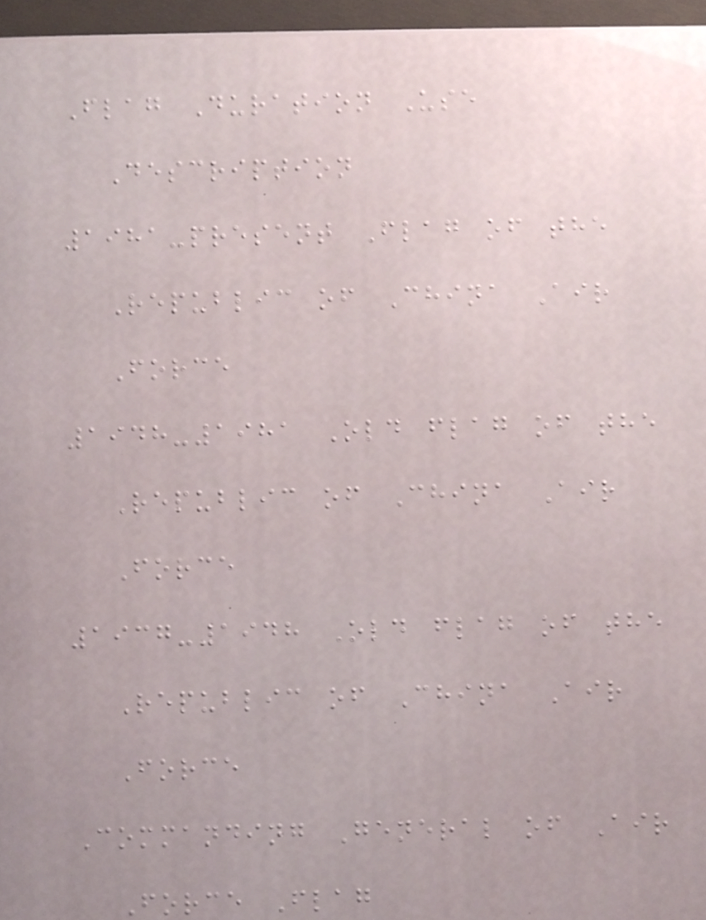Flag Duration Use
Description
1981-present Flag of the
Republic of China Air
Force
1948-1981 Old flag of the
Republic of China Air
Force
1937-1948 Old flag of the
Republic of China Air
Force
Commanding General of Air
Force Flag
